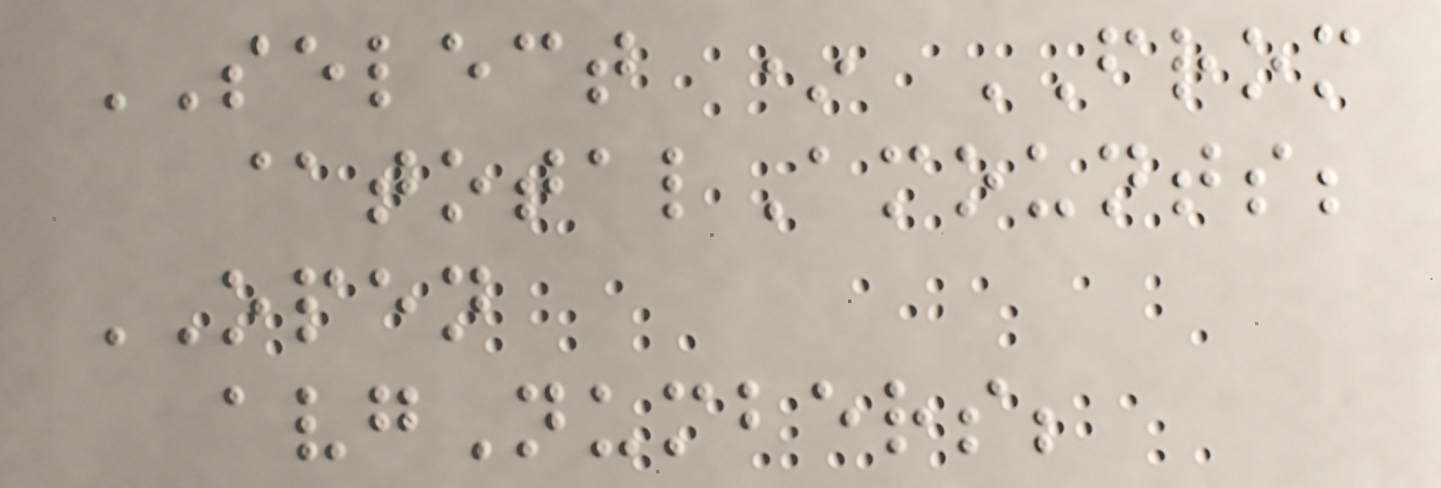SELECT * FROM
@totalAmounts;
OPEN
avgNumbers;
